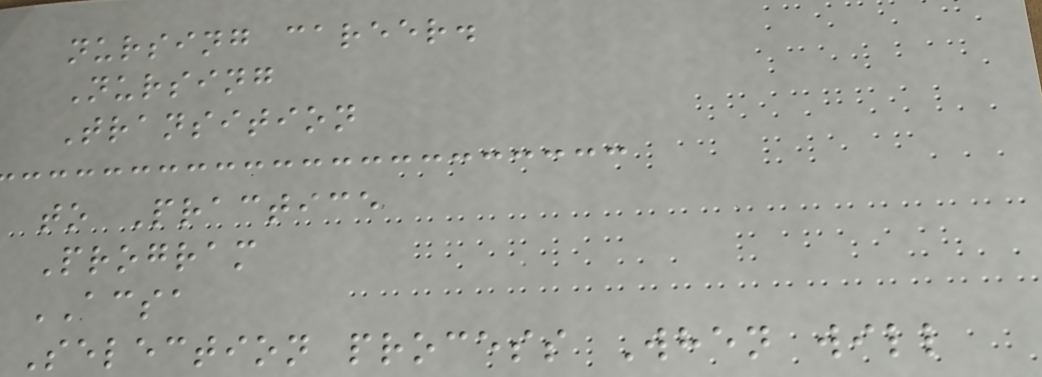nursing career.
Nursing
Transition
to Practice
Program
ACSA
Selection process When will
